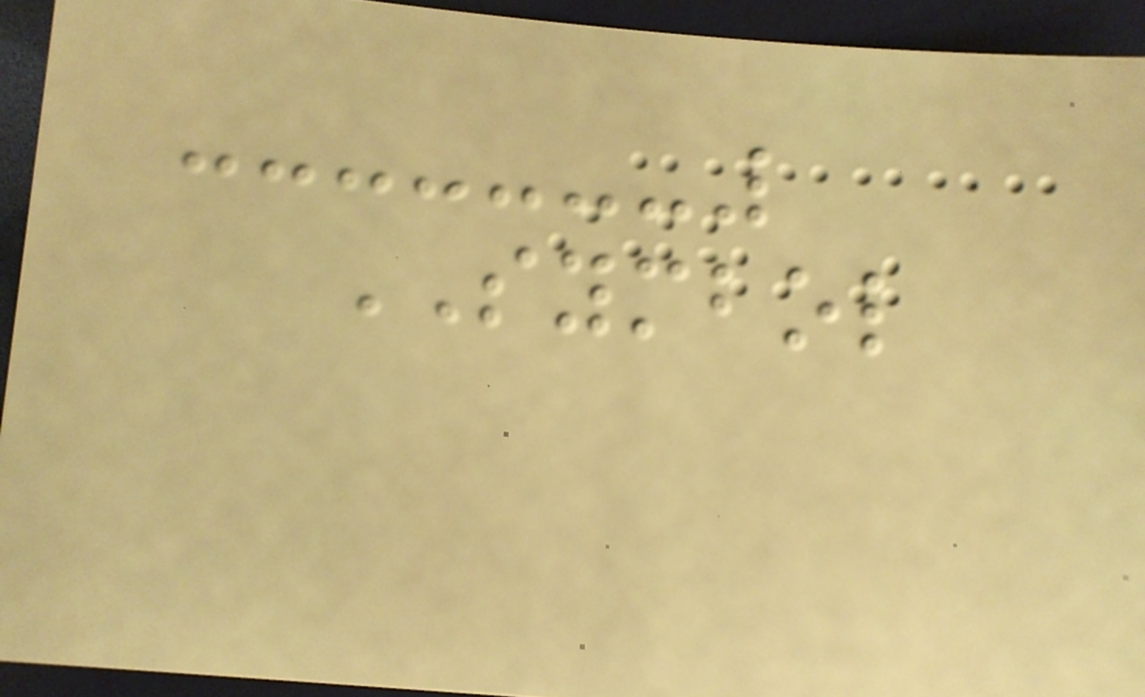SYMBOL
